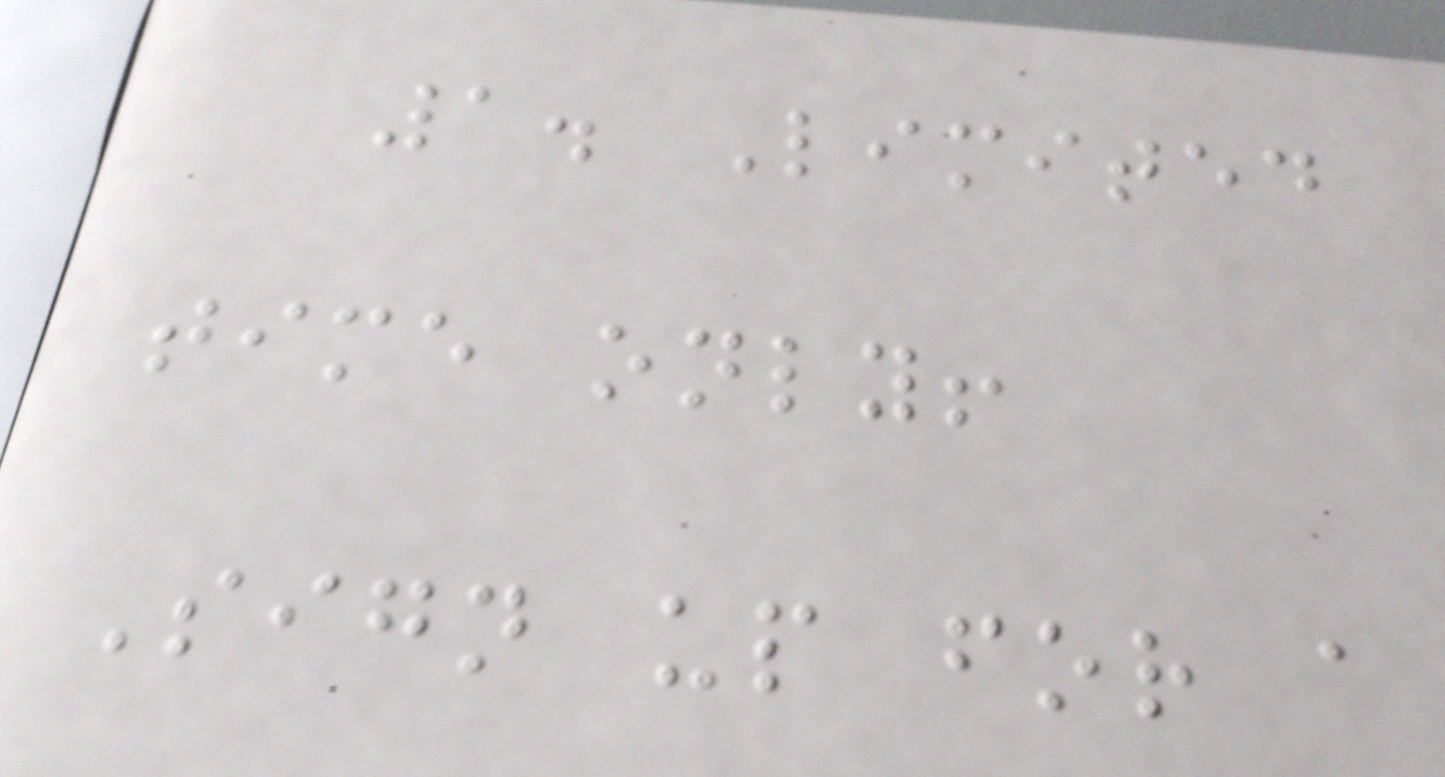1. Limited
time only!
Sign up for a
